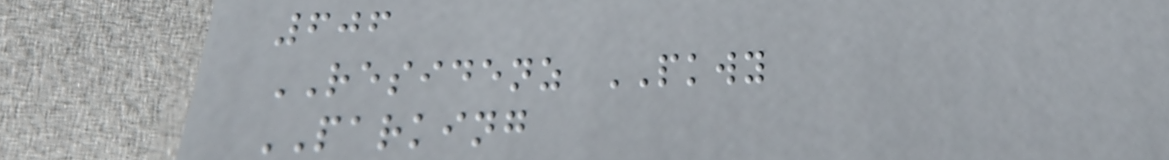606
RESIDENZ PKWY
PARKING
